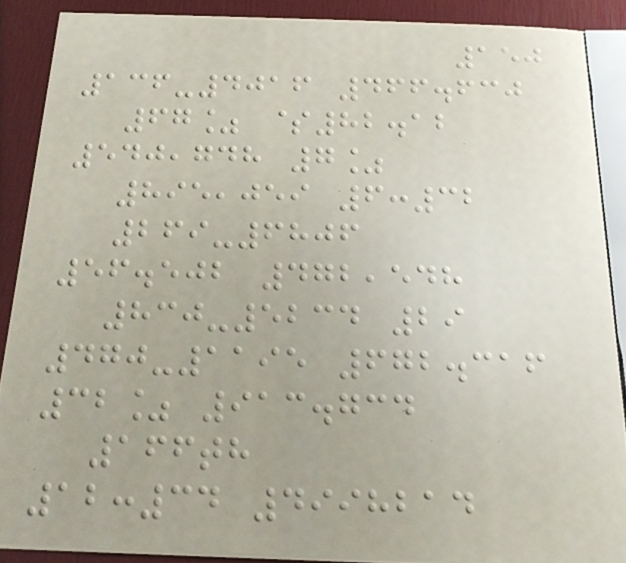150
136-4016 466.630
67% $82.12
540,748 7%
895,059 6:32
269-6806
56.502 472,548
830-5234 29
470-1195 672.316
32% 913.734
166th
12:34 4998214
